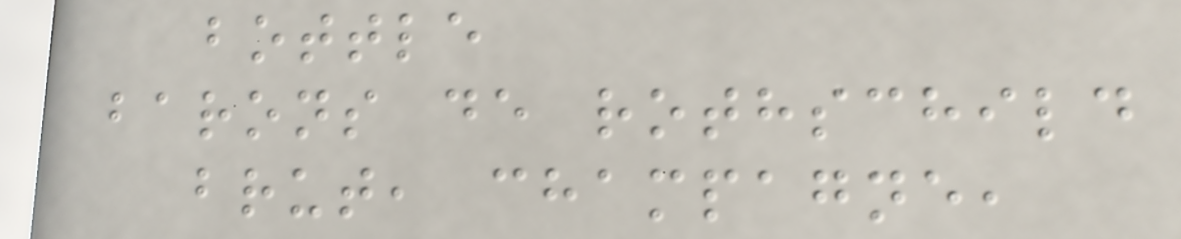bottle
barons de rothschild
brut, champagne,
